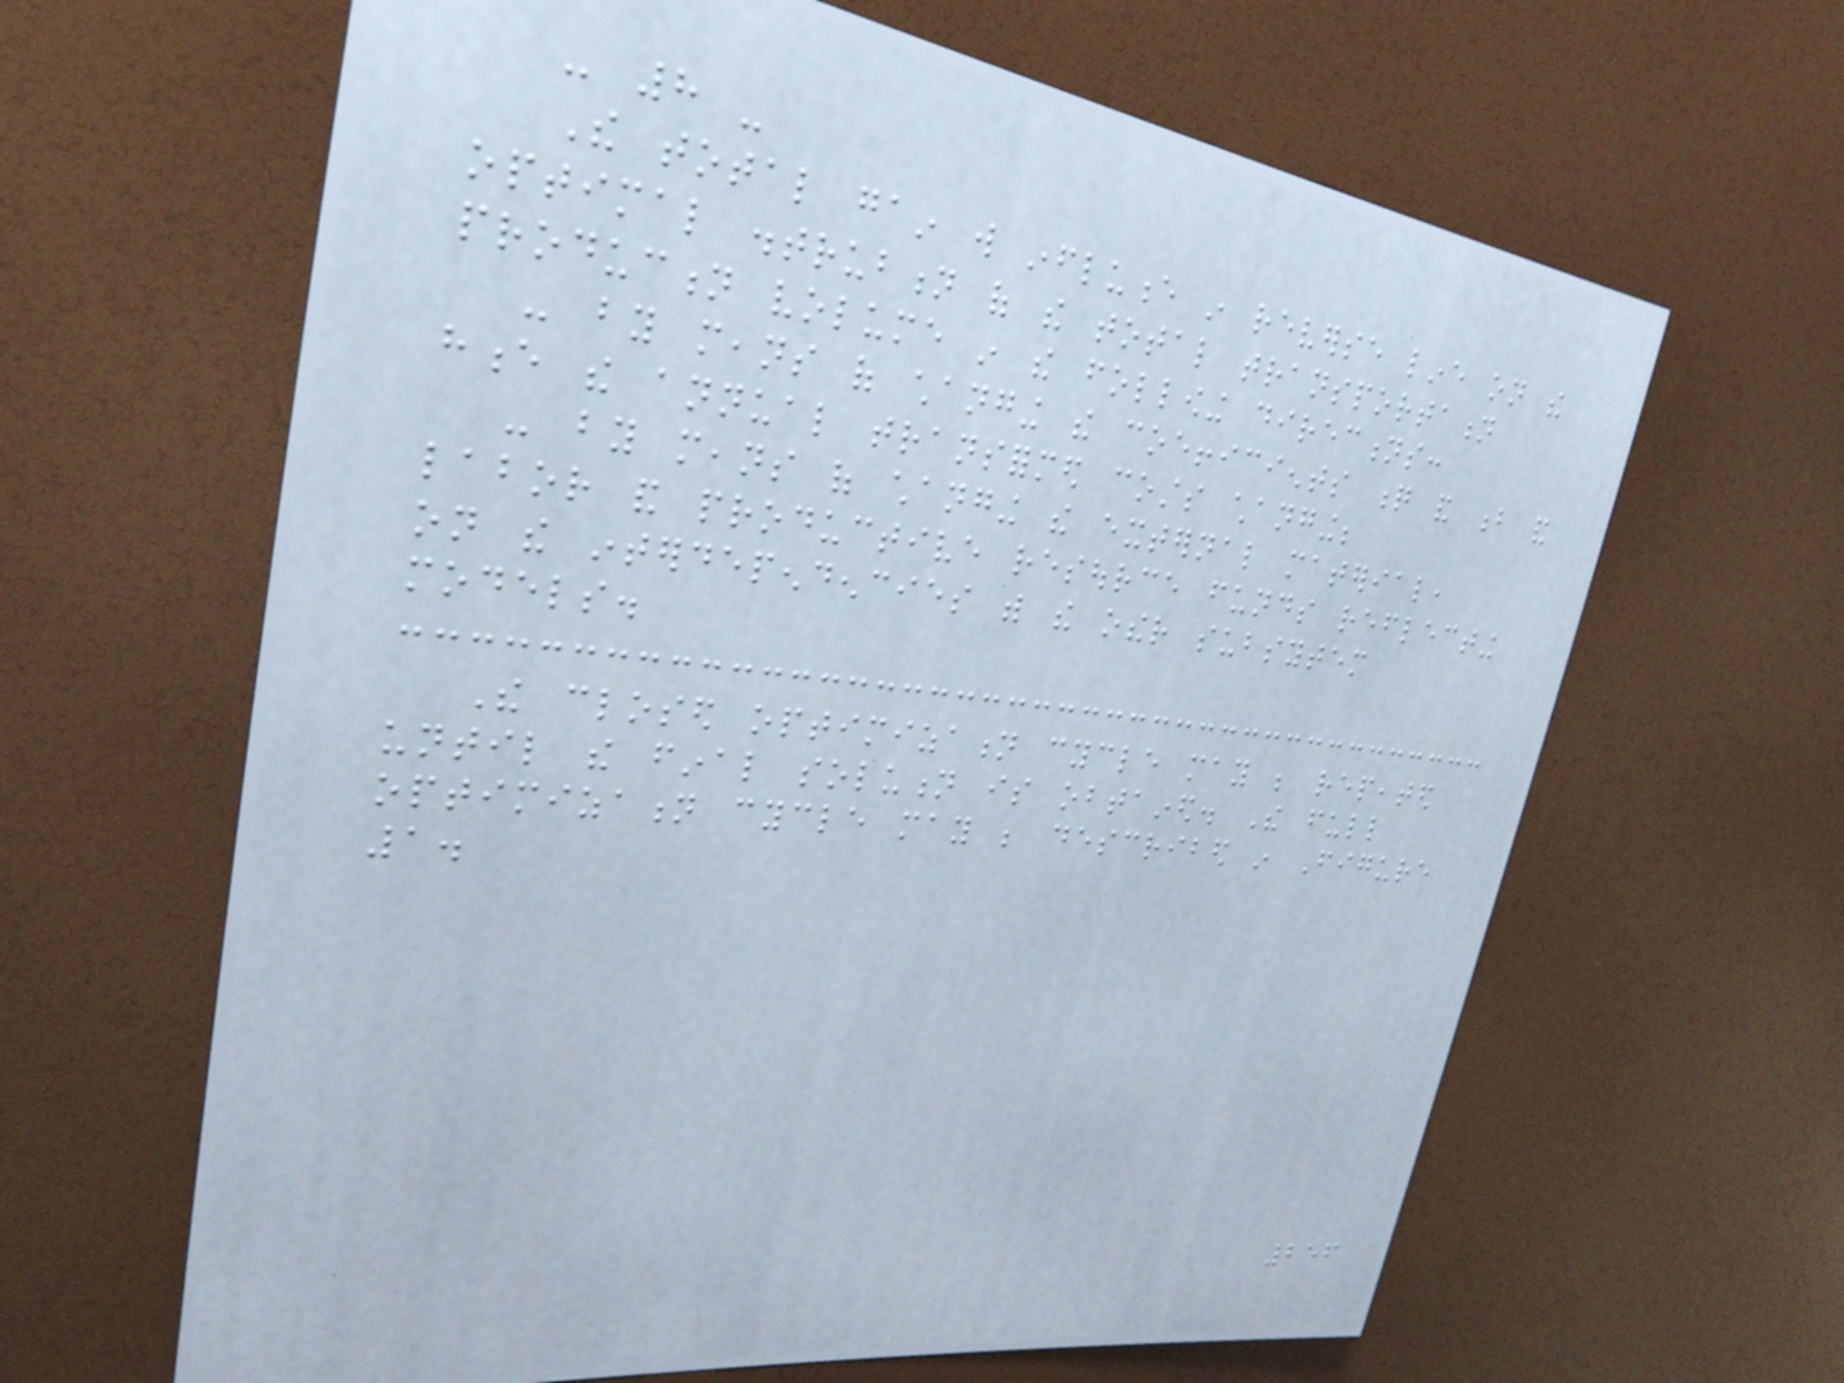- 8 -
The total gain will influence in reverse line on the
optimal distrubtion of the total transportation
production volume in the following directions:
- by means of changing the coefficients q and b and
hence the annual transformed costs changing;
- by means of changing the external material,
labor and productive resource funds reflecting
on the interdependencies with the other subsytem
models.
The closed optimization cycle may be repeated
until the final solution is obtained. The full
optimization cycle may be described in Figure
1.
256
